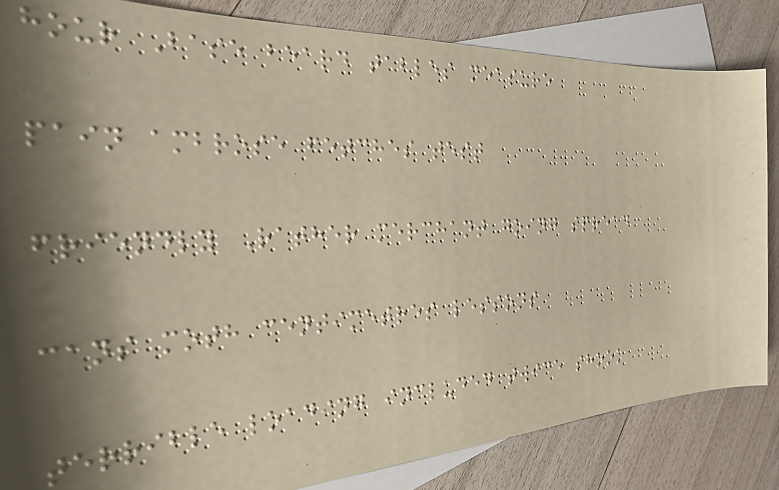hour Base beard tables measure
pain ambrose fetches test
friendly Rather merchant going spread
cans moth centimetres lessons
terrible loading included twice shook
